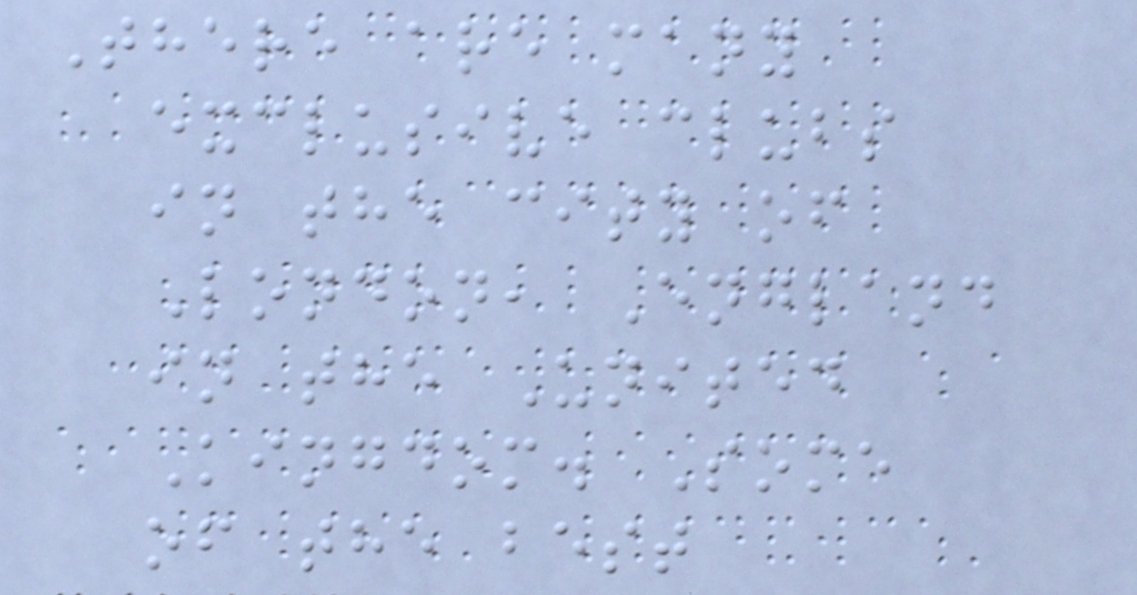There are many
exclusive clubs
in the city of
London, England
in the United
Kingdom. Some
of the best
